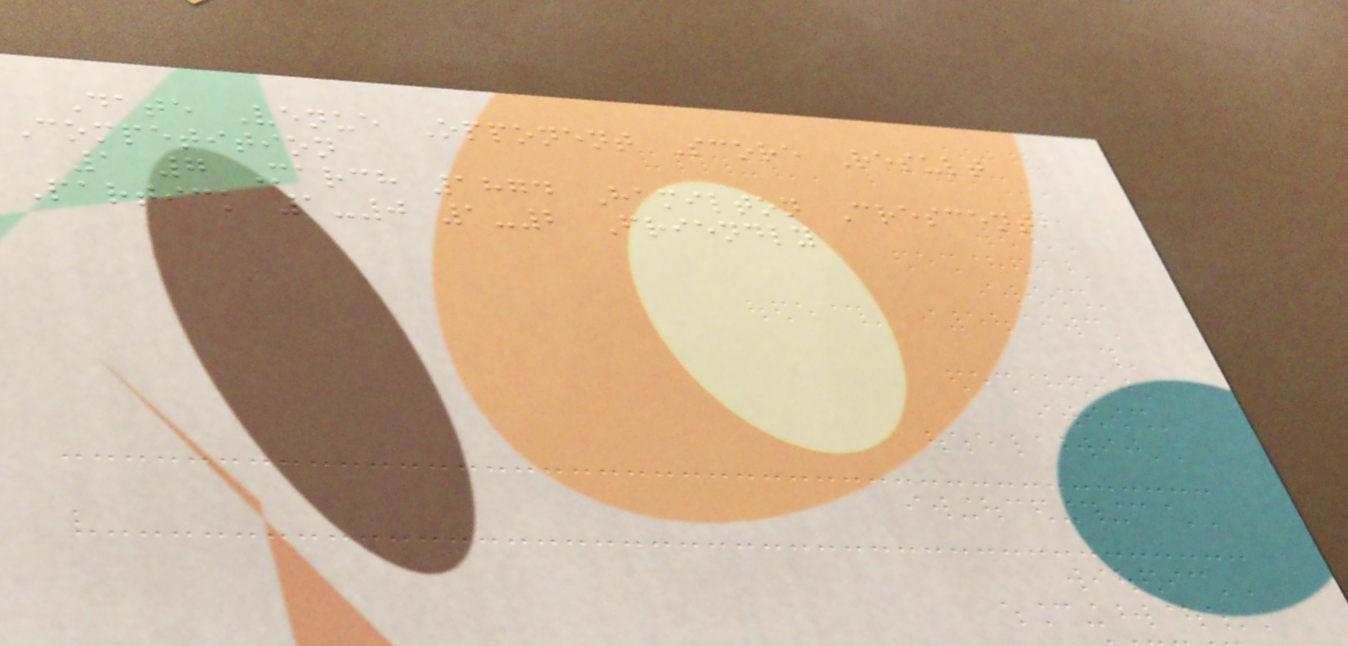Date Venue Opponent Score Result
Competition
1 7 March 1874 Hamilton Crescent,
Partick 1-0 1-2 Friendly
